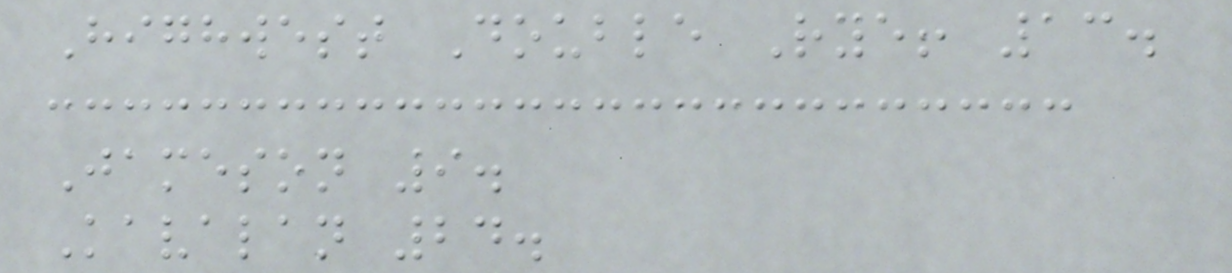Highwest Double Rye! 13.
Jameson 9.
Kavalan 24.
